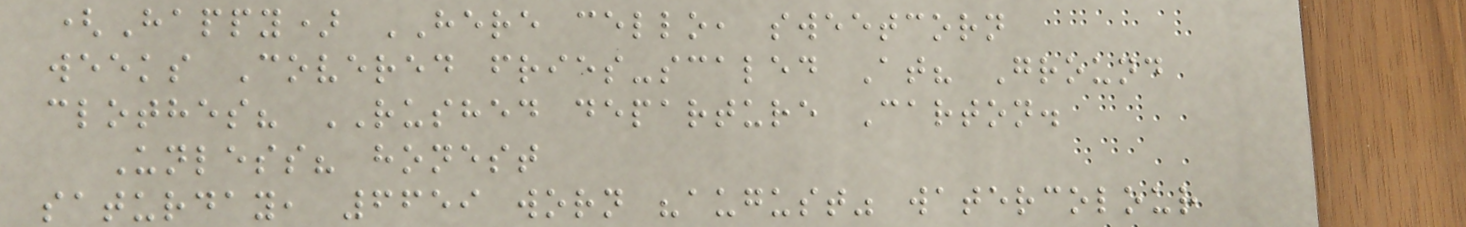(Happy) HERE cello, sweetcorn
weeks Covered fries-scaled At? Ground
clothes? RUSHED departure Carton.
Unless? honest
saturday, 6659 worn "august" watercolour
